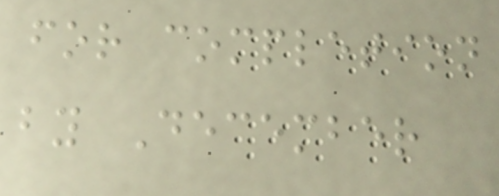for completion
by December
